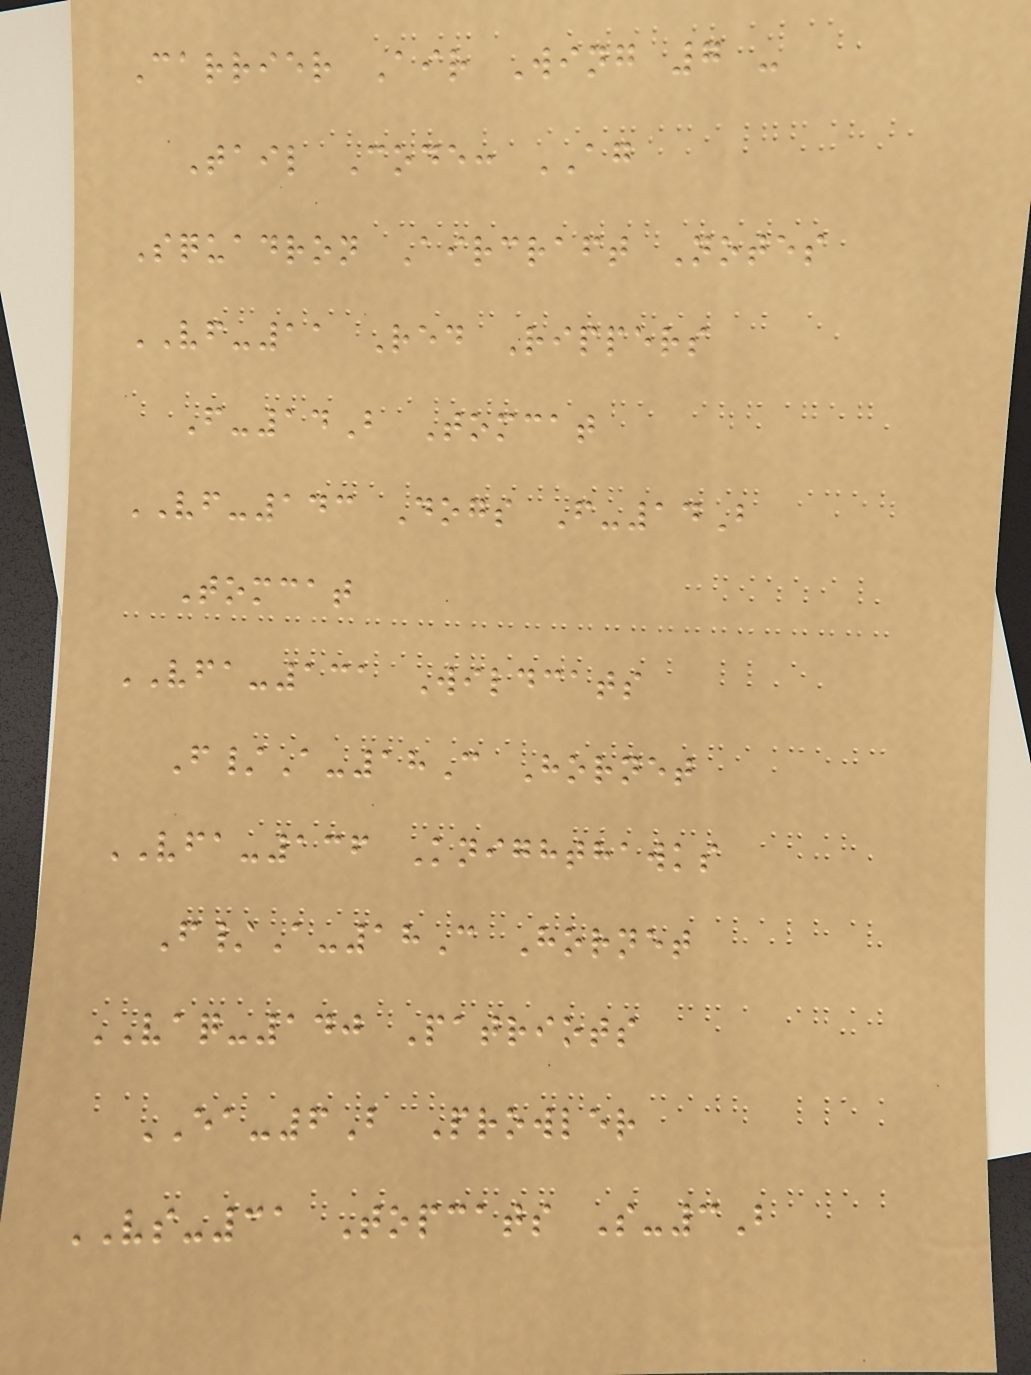Carrier Air Wing 7 -
Tail Code: AG
Squadron Aircraft Notes
VF-11 Red Rippers
F-14B Tomcat
VF-143 Dogs F-14B
Tomcat
VFA-131 Wildcats
F/A-18C Hornet
VFA-136 Knighthawks
F/A-18C Hornet
VAQ-140 Patriots
EA-6B Prowler
VS-31 Topcats S-3B
